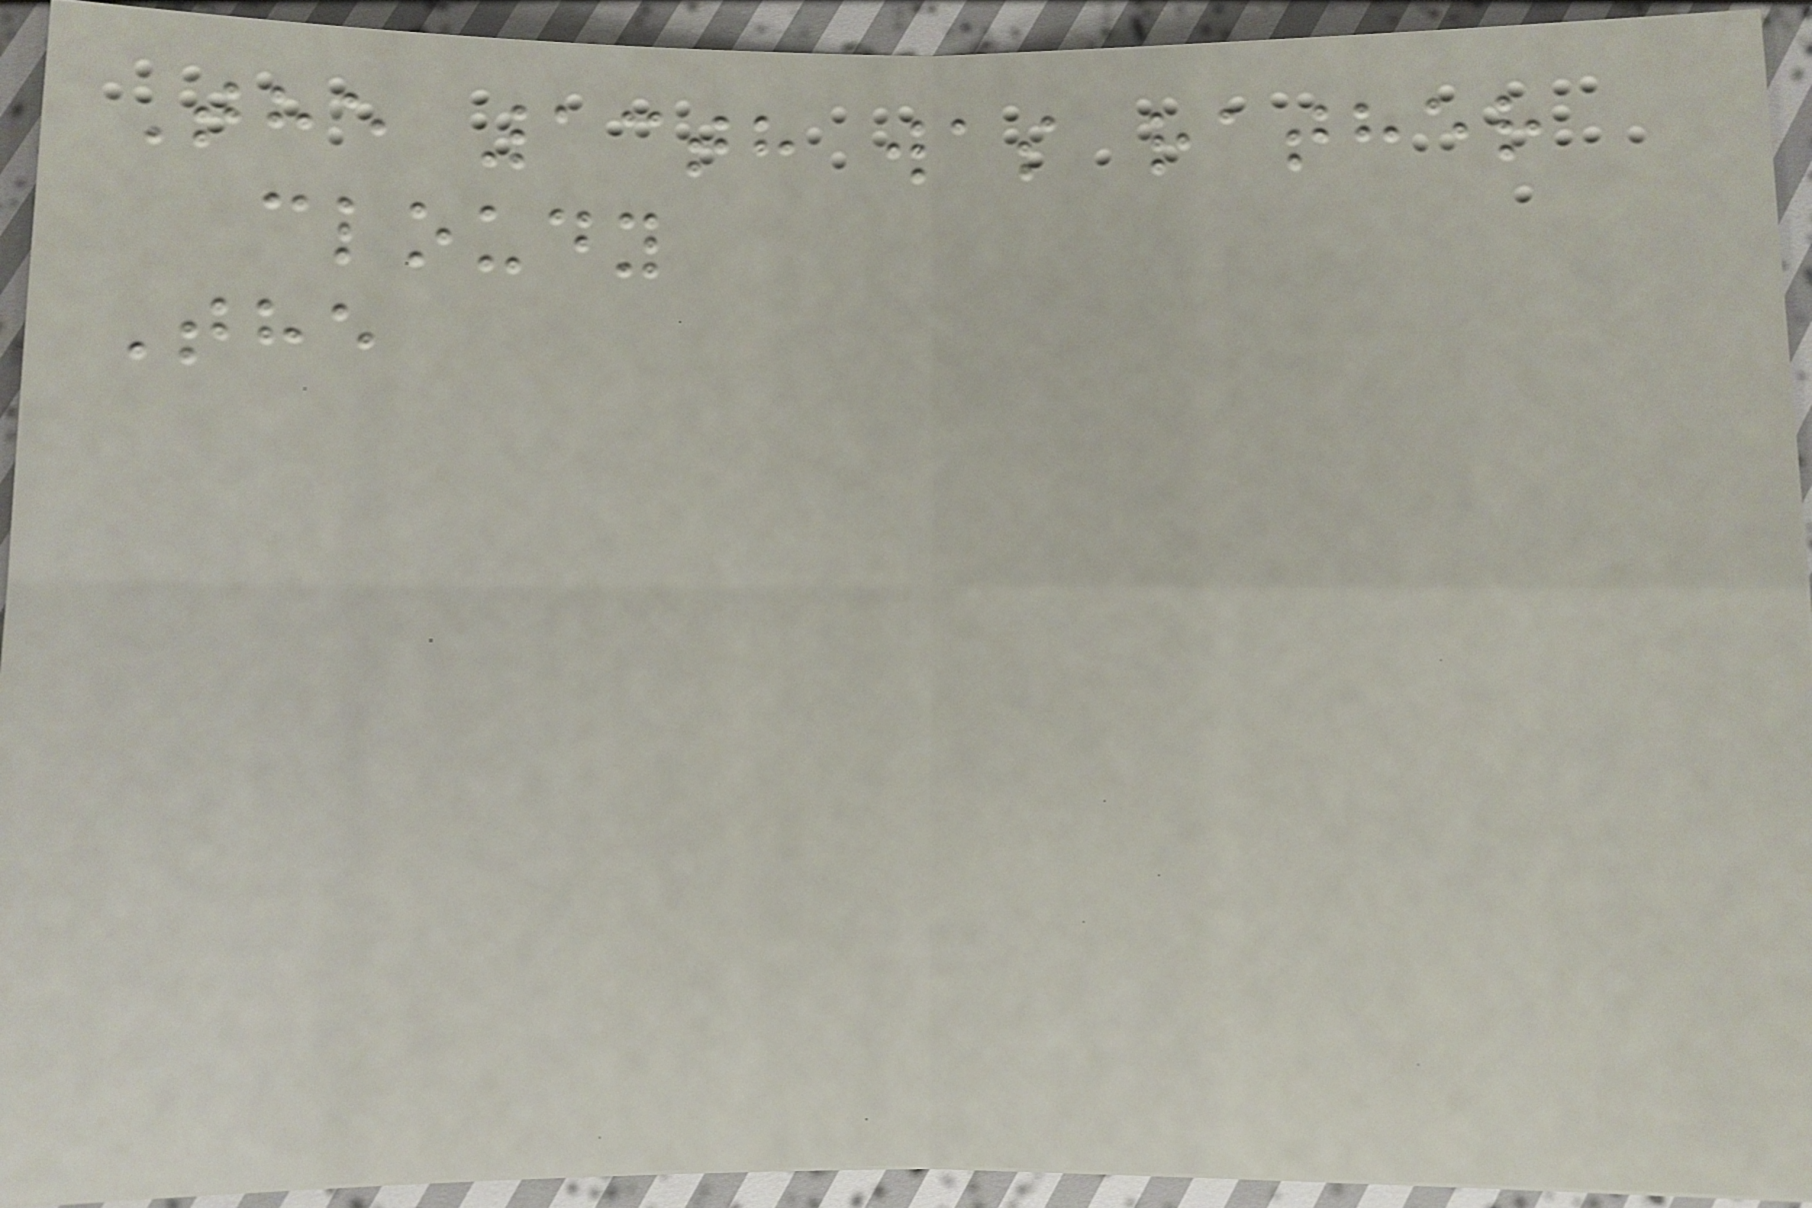The 13th was rather
cloudy
The
